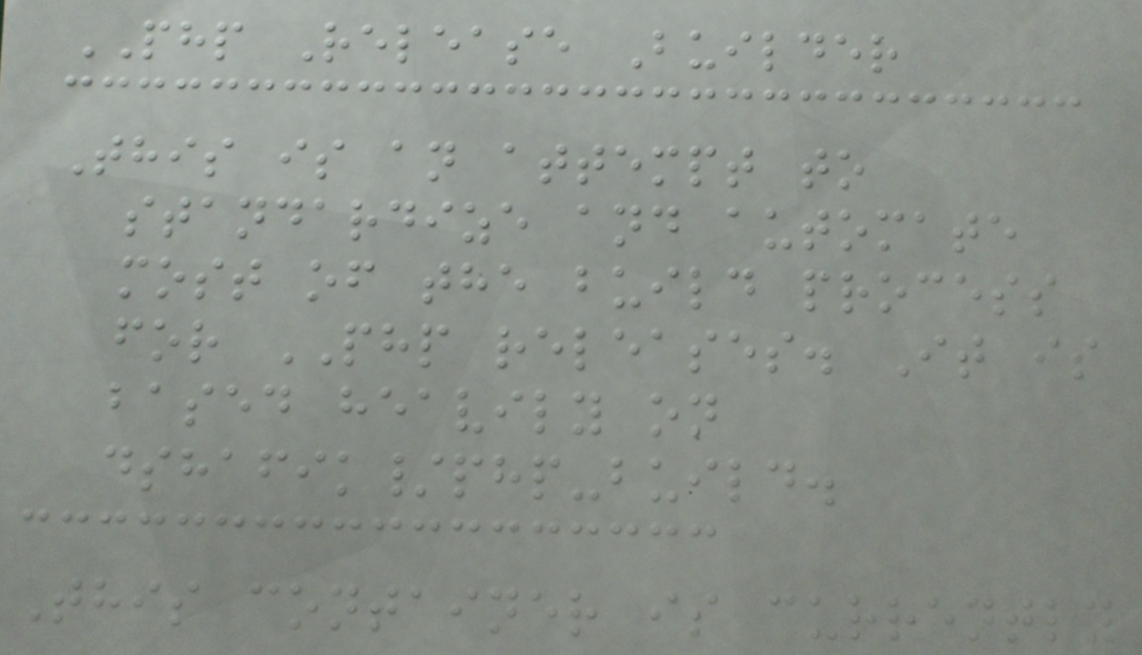PHP Release Builder
This is an attempt to
standardize and automate
most of the build process
for PHP releases. It is
based heavily on
dshafik/php-build.
This container is currently
